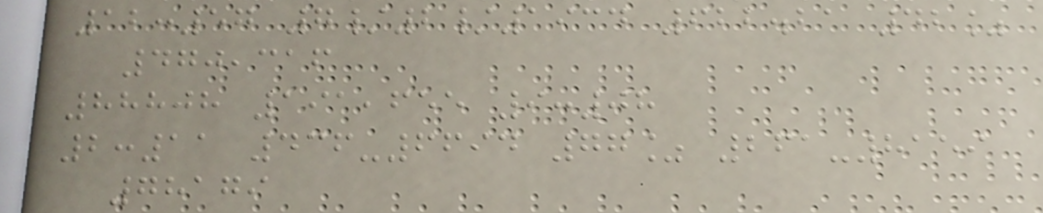12:57 7/2/1934 622.21 42%
470,316
88808 191,655 9:08
2:11 436-6694 77% 261-8159
78179
